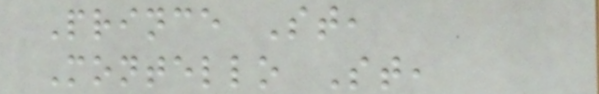Prince St,
Montello St,
